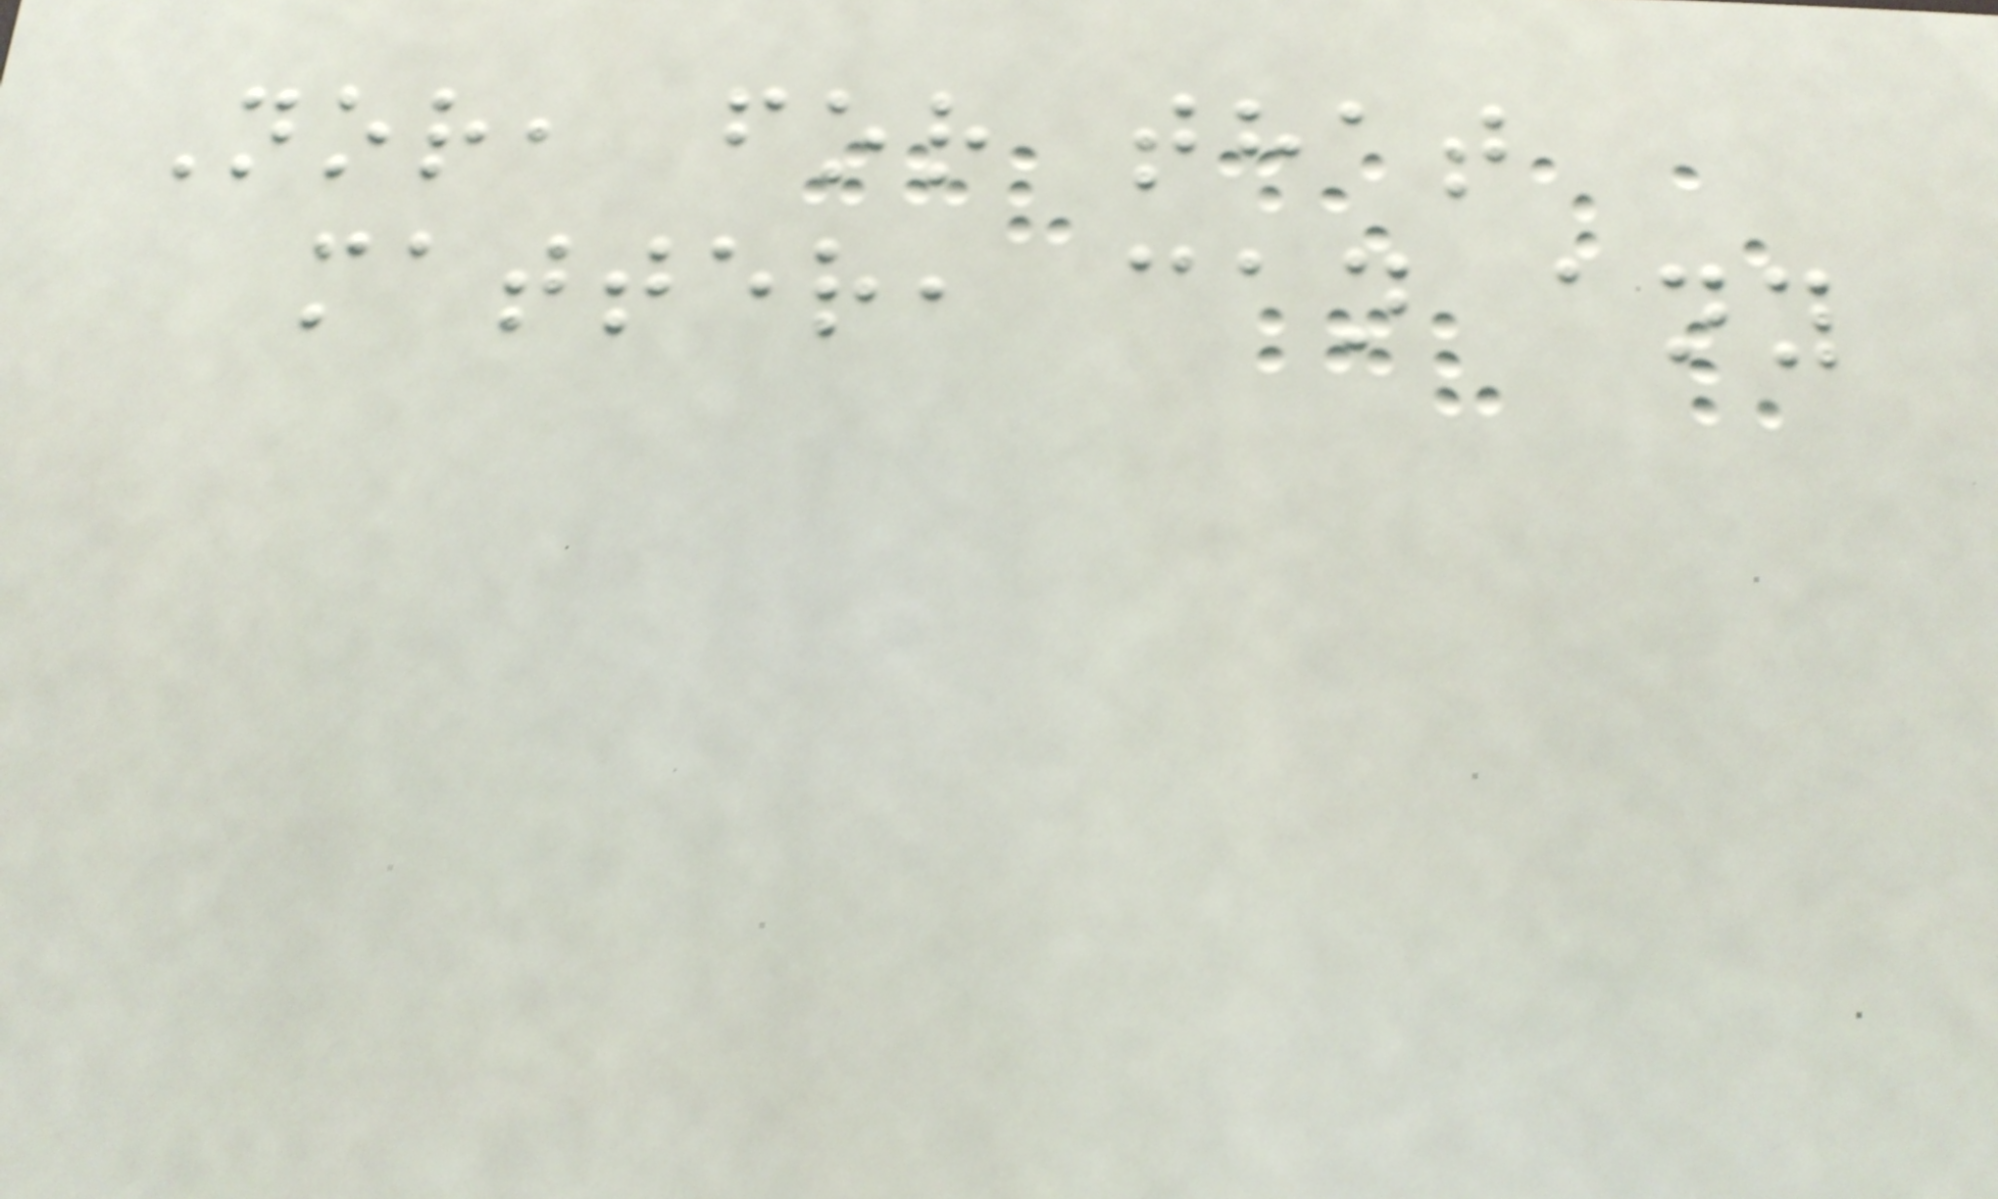Nor, for that
matter, can any
